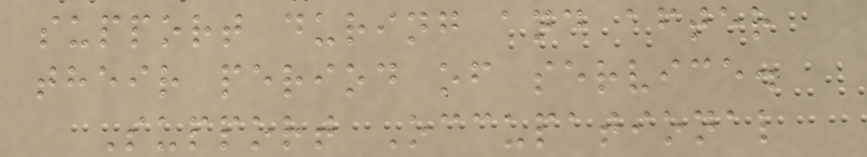support during and after
their period of service.
Support Occupational
